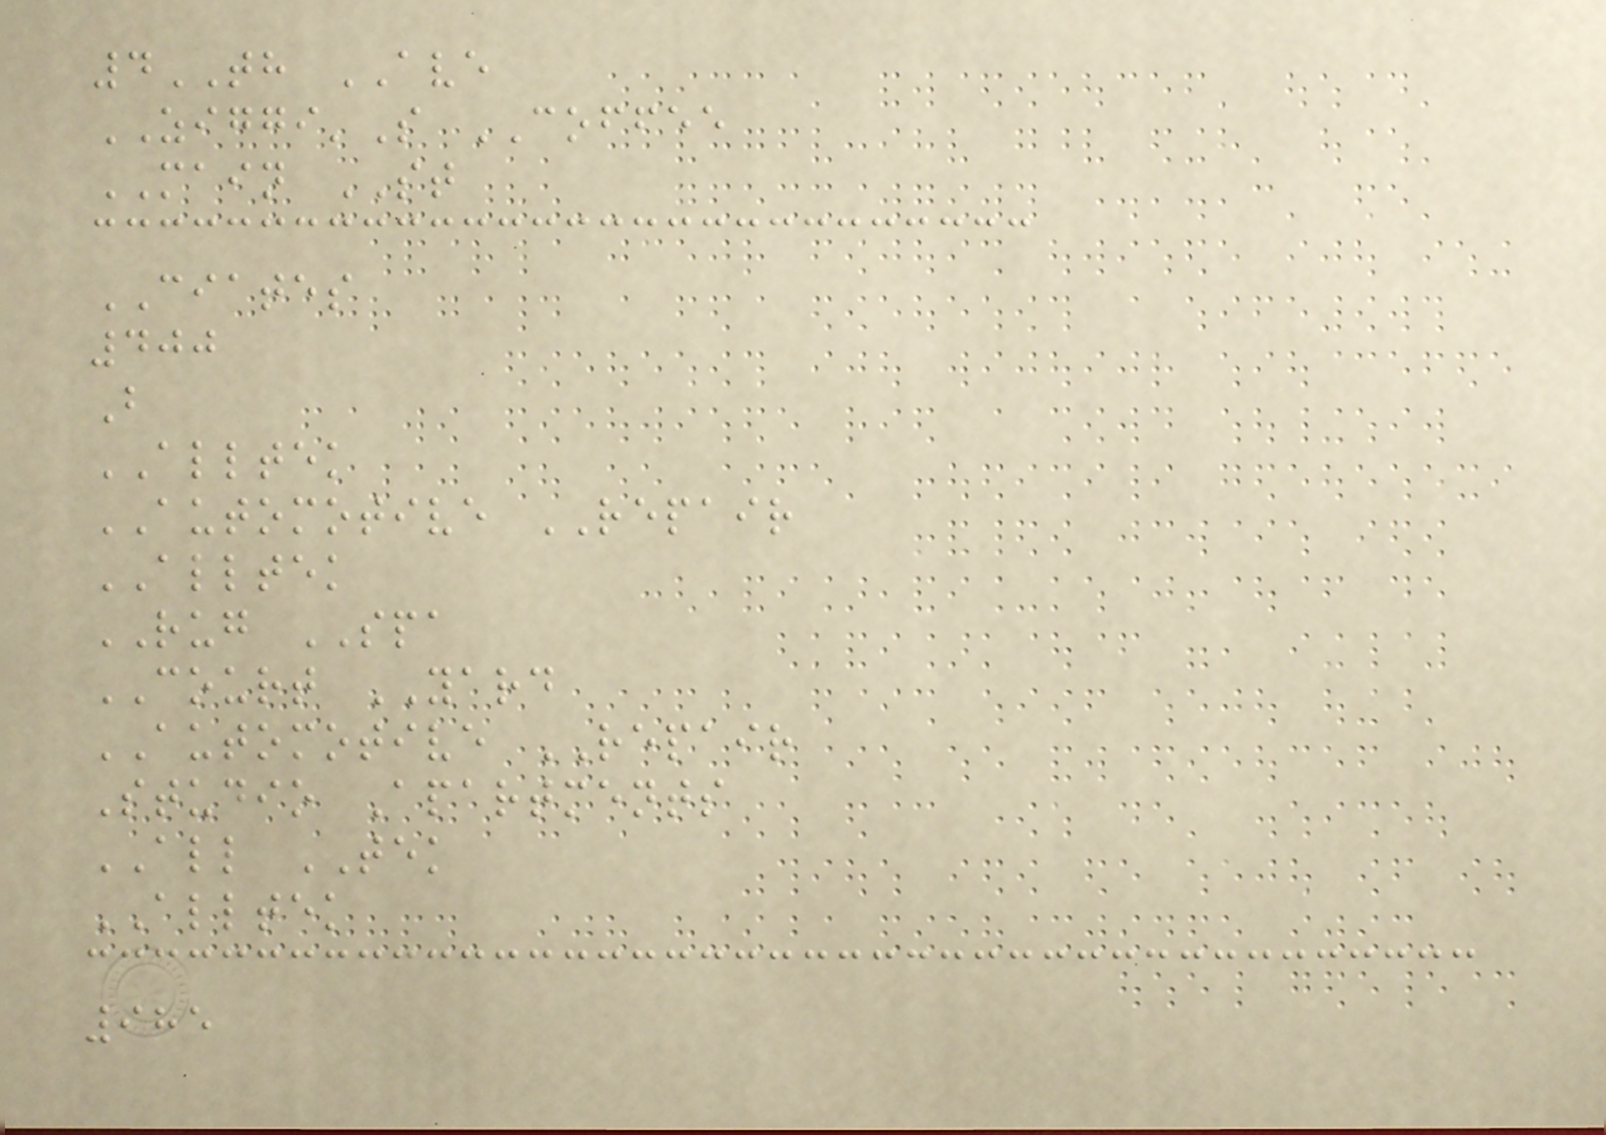4TH AVE
ZIGGI'S COFFEE
MAIN ST
CIATES
400
B
ALLTEK
AUTOMOTIVE REPAIR
ALLTEK
RUG SPA
COURT YARD
AUTOMOTIVE REPAIR
Studio Apartments
ALL TEK
ALLTEK
985
